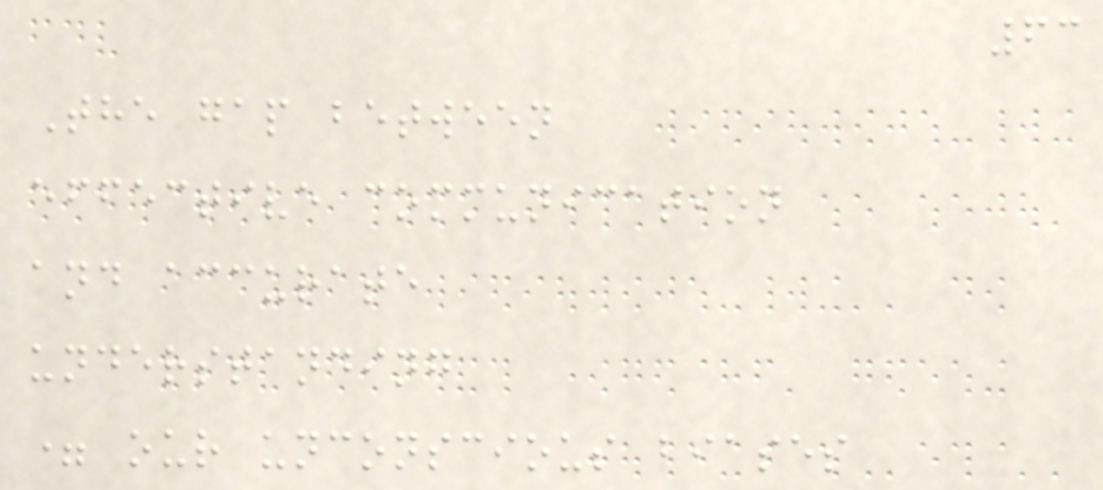63
The gap between
effective communication
and accurate
understanding
= our unconscious biases
